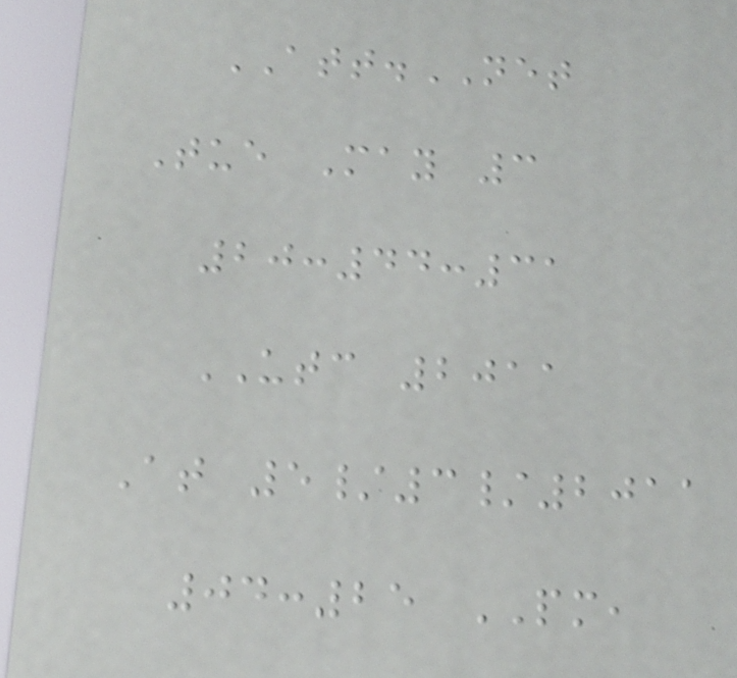ATT.NET
Tue May 3
20:44:31
UTC 2011
At 5/3/2011
04:25 PM,
